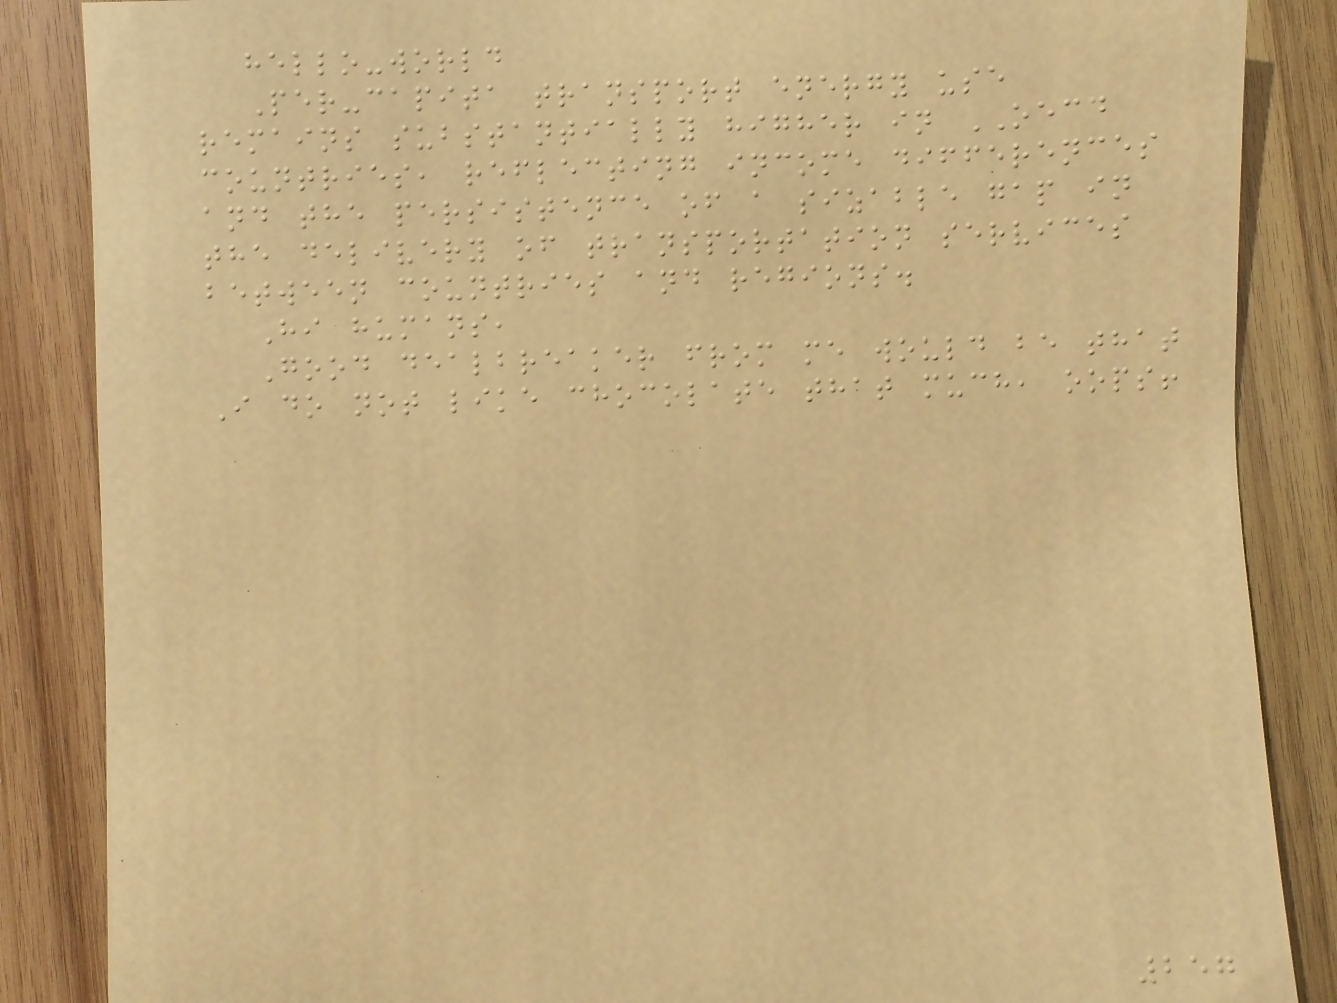hello-world
Per-capita transport energy use
remains substantially higher in OECD
countries, reflecting income differences
and the persistence of a sizable gap in
the delivery of transportation services
between countries and regions.
Hi humans,
Good dealbreaker from me would be that
I do not like chocolate that much, oops!
257
